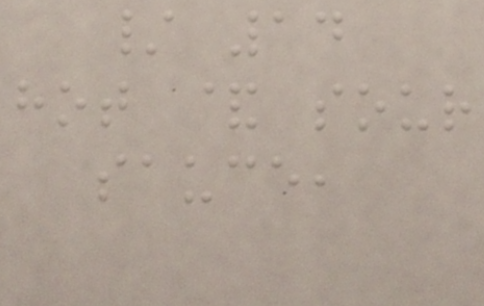/ 14
hot & sour
sauce,
